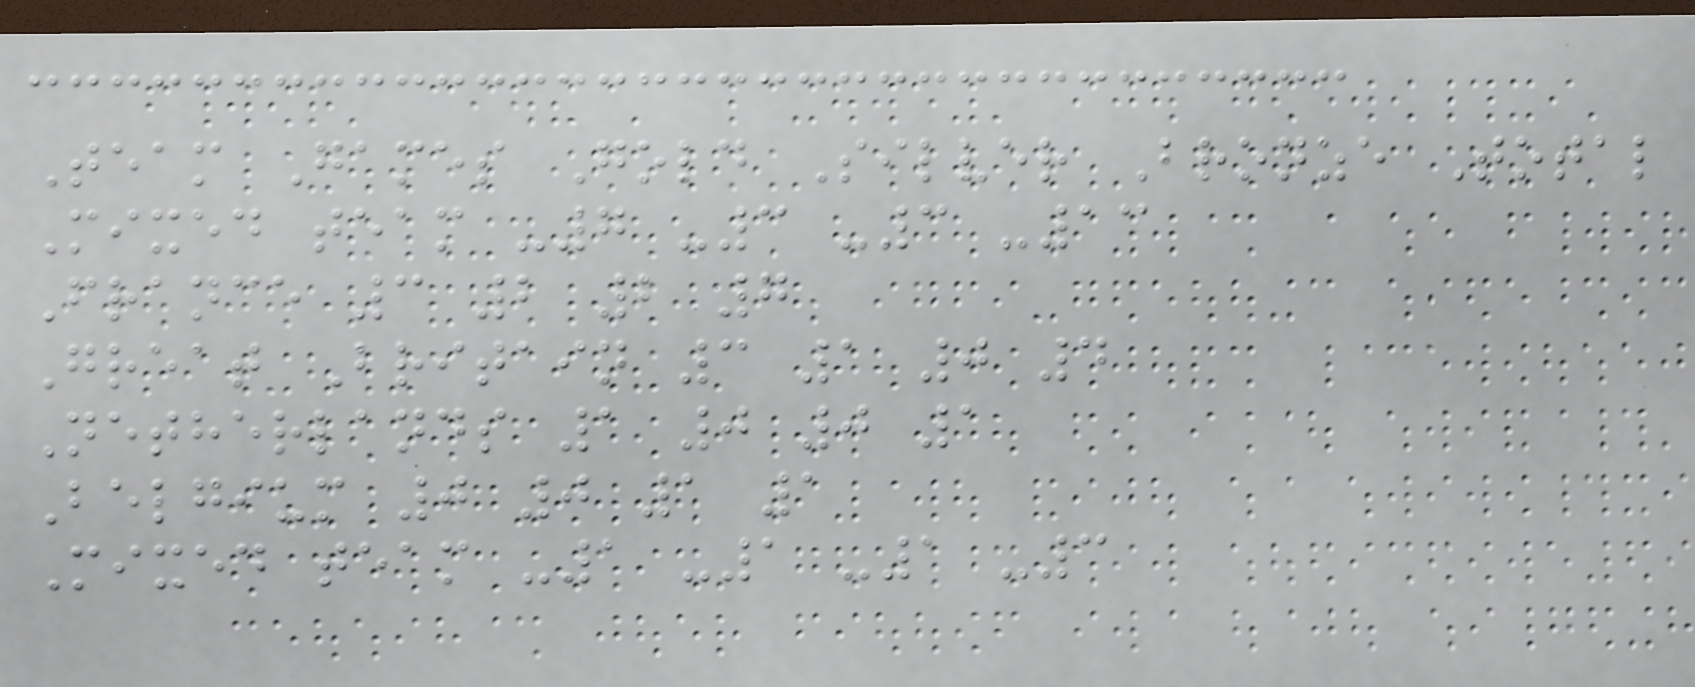Team Games Gold Silver Bronze Total
Mixed team -7 -3 -3 -13
France 3 2 2 7
Great Britain 3 1 0 4
Netherlands 1 0 0 1
Belgium 0 0 1 1
Mixed team -1 -1 -1 -3
